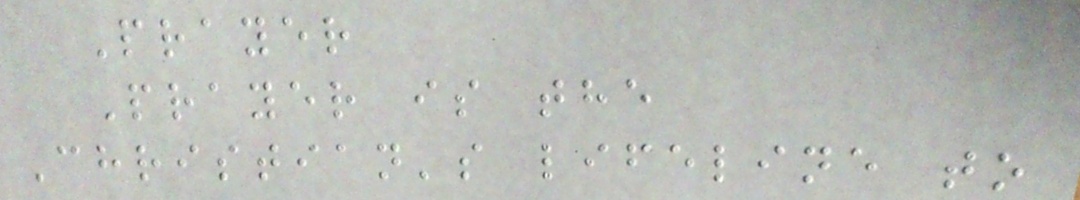Prayer
Prayer is the
Christian's lifeline to
